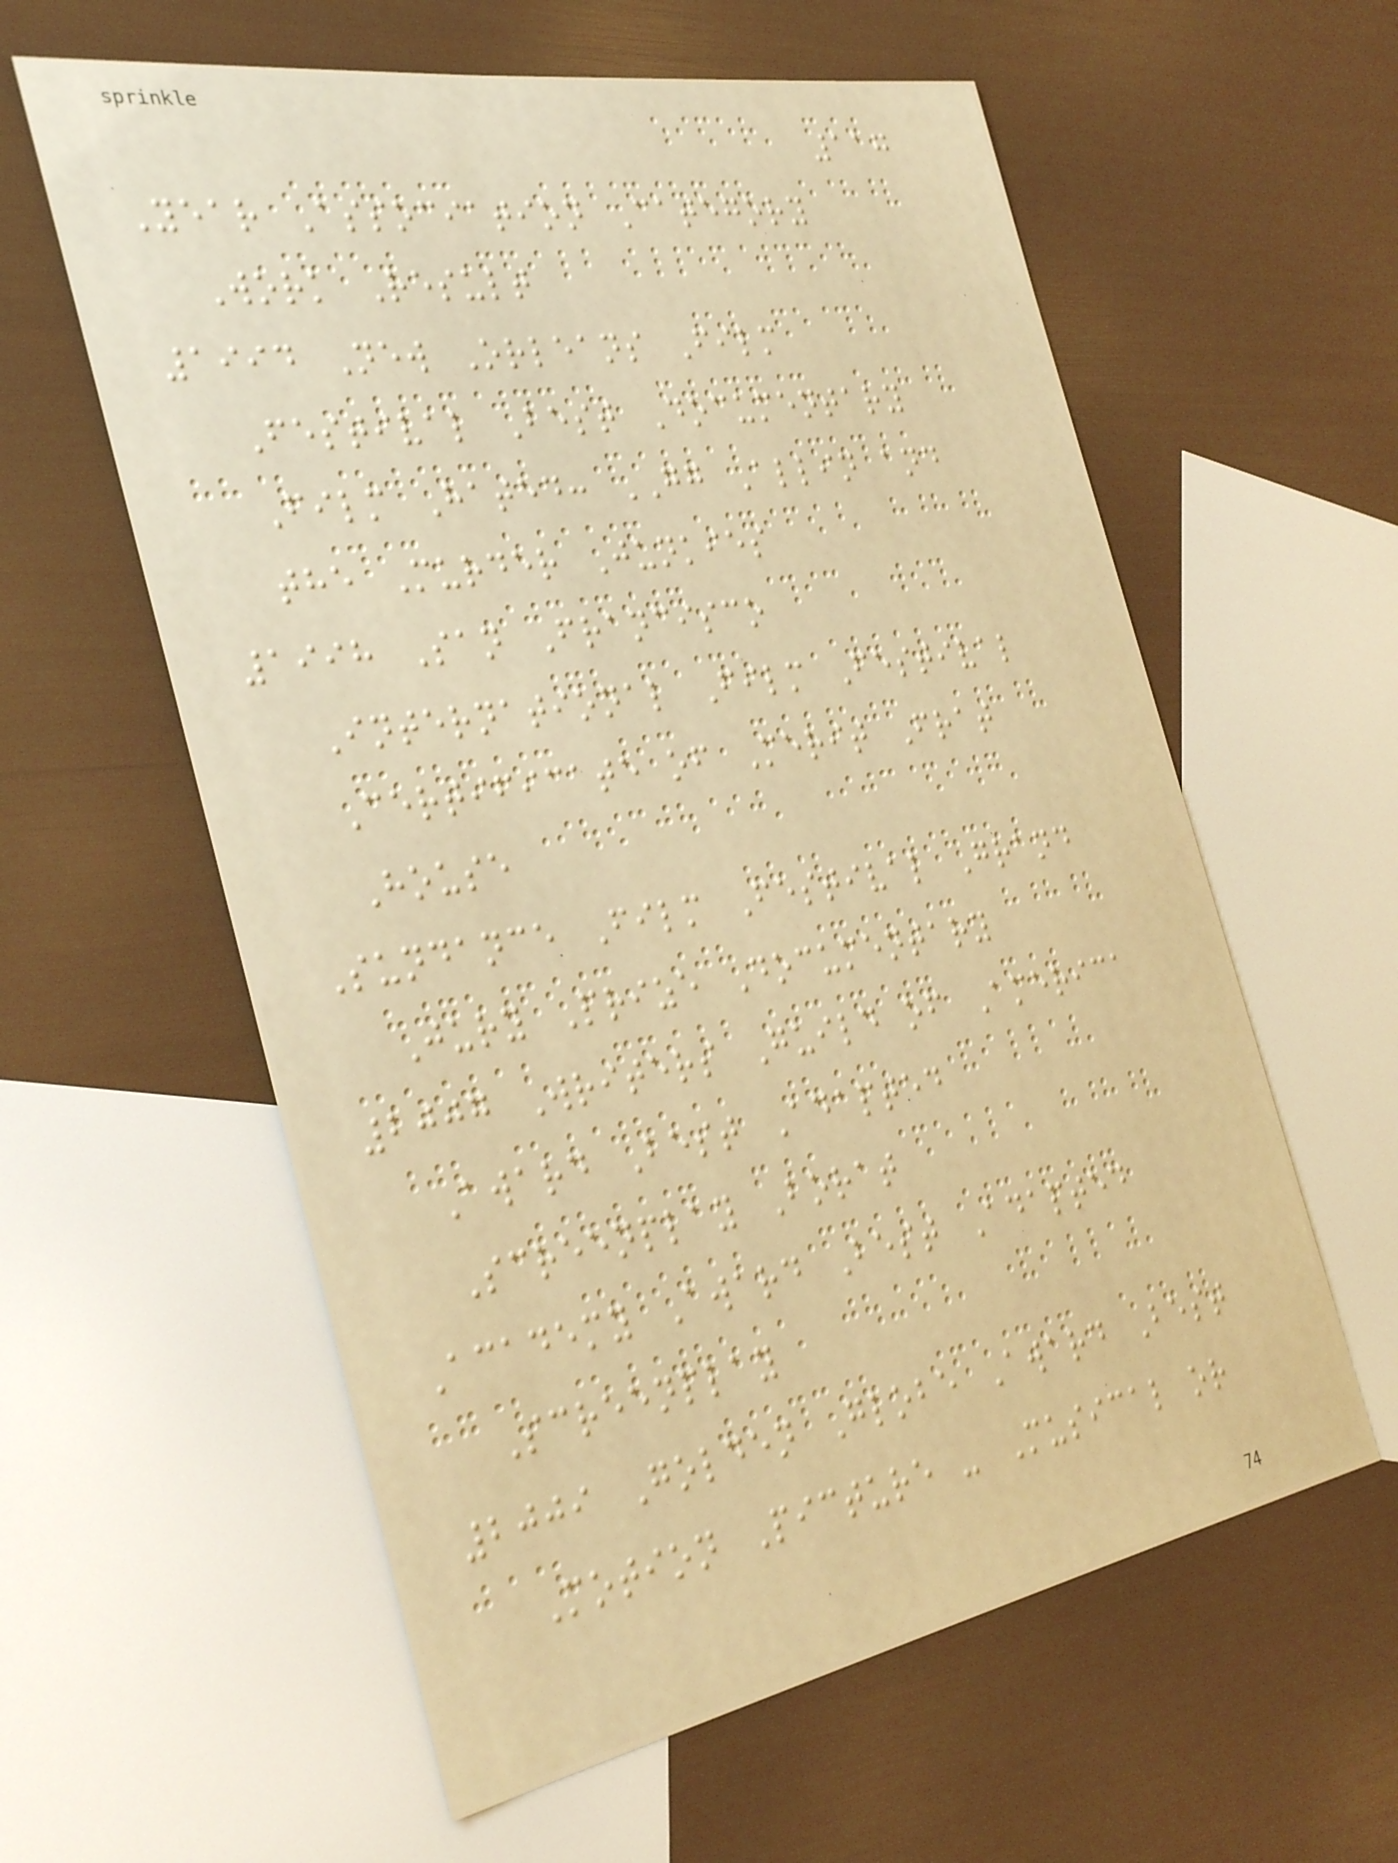117
Year Association Category
Work Result
1994 New Orleans Film
Festival Best Documentary
Film Hated: GG Allin and
the Murder Junkies
1998 San Francisco
International Film Festival
Certificate of Merit Frat
House
Sundance Film Festival Grand
Jury Prize Documentary
2007 Writers Guild of America
Award Best Adapted
Screenplay Borat
Academy Award Best Adapted
Screenplay
2009 Golden Globe Award Best
Motion Picture - Musical or
